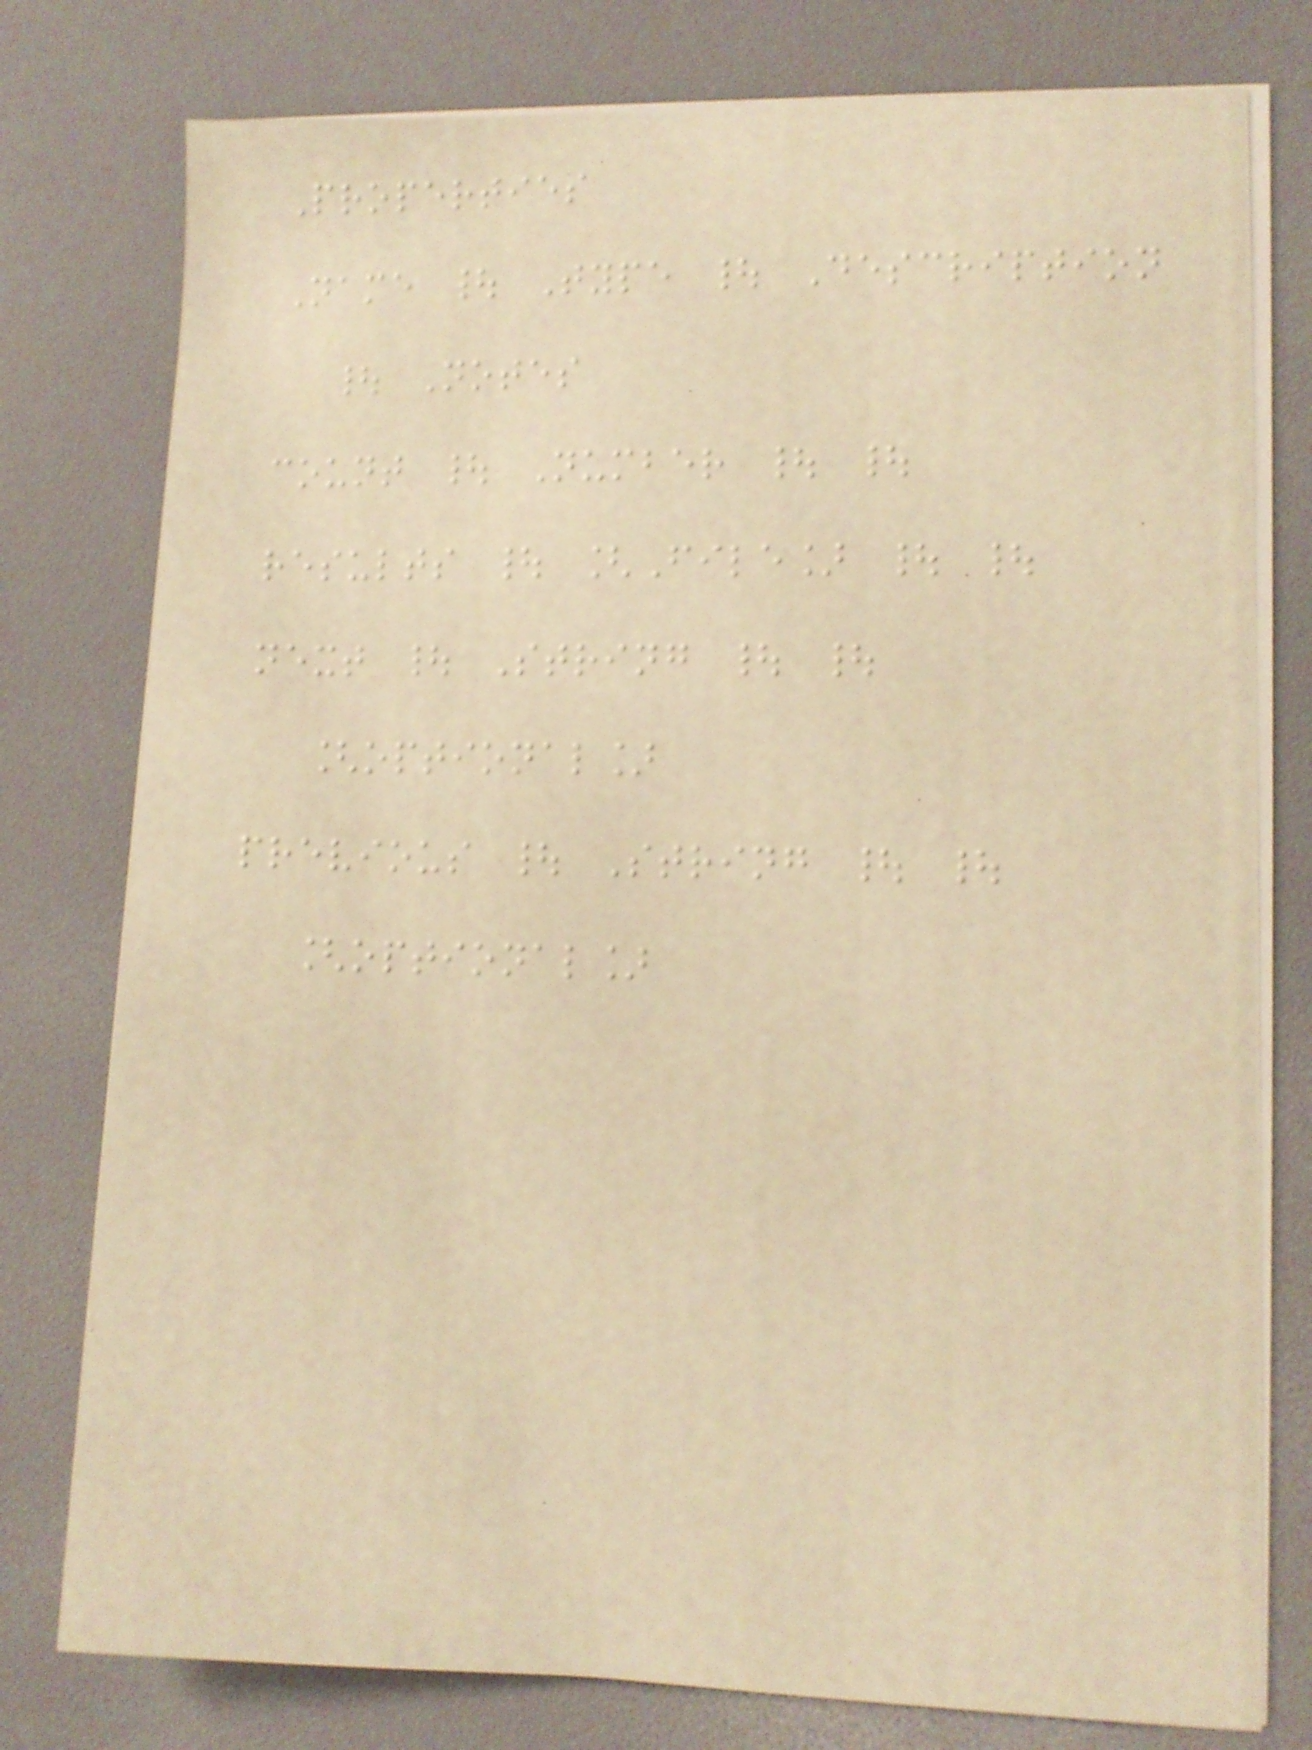Properties
Name | Type | Description
| Notes
count | Number | |
results | [File] | |
next | String | |
[optional]
previous | String | |
[optional]
